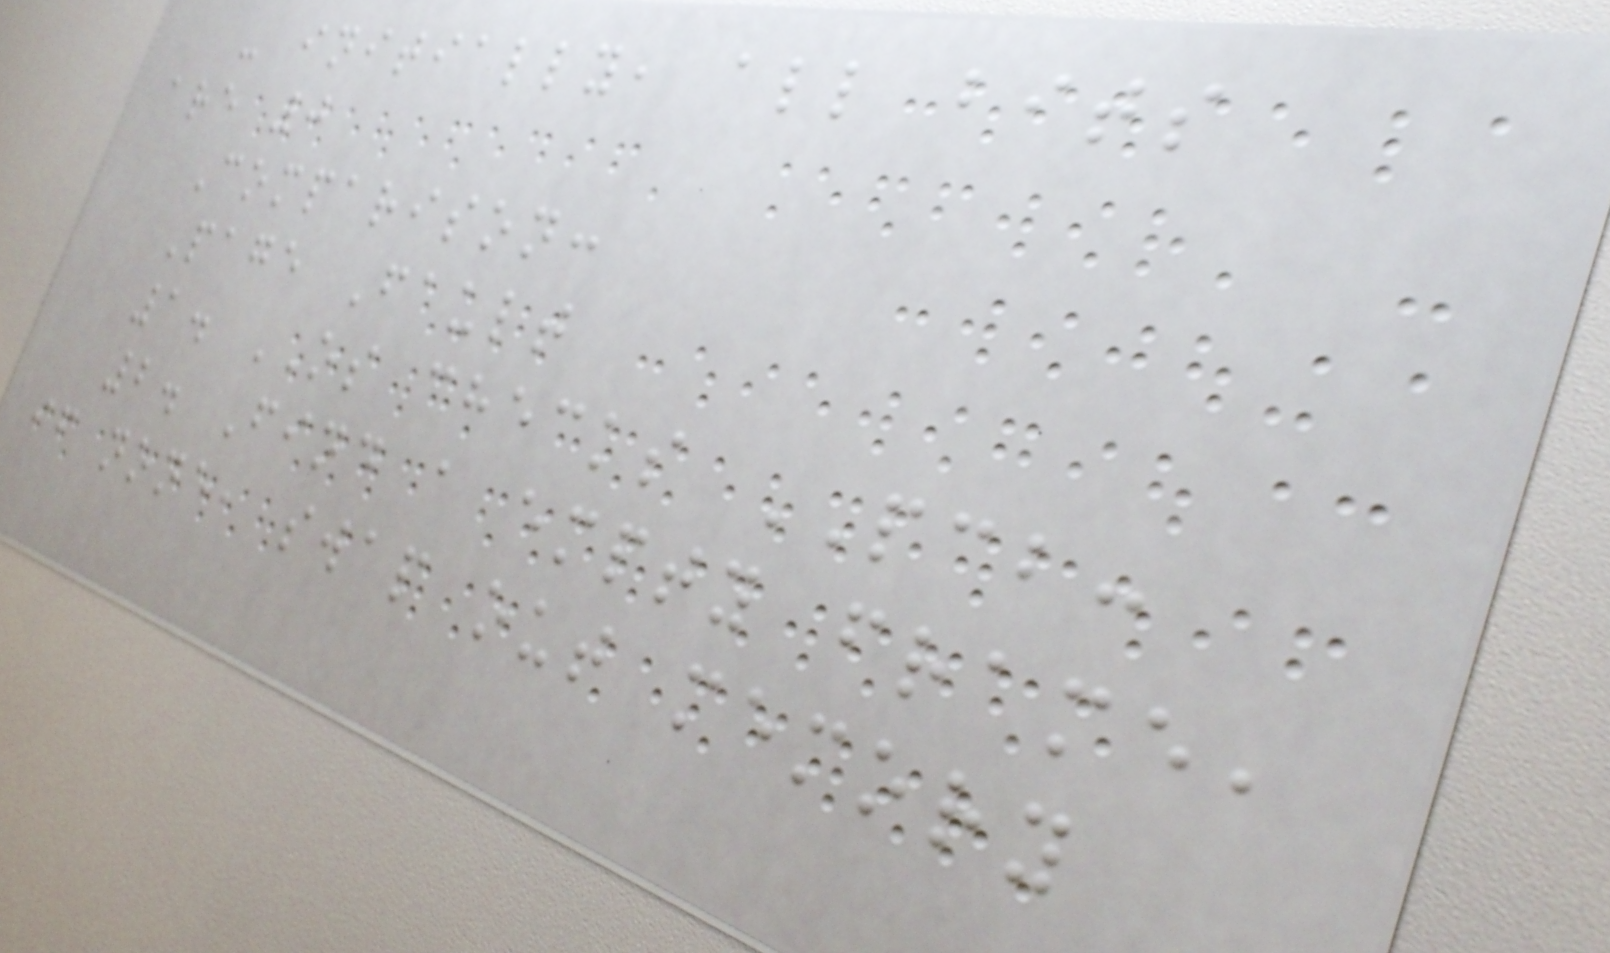- initially, all bits
are 0
Comparison:
Page Fault
1. OS checks PCB:
2. Find a empty frame,
if none, swap out memory
